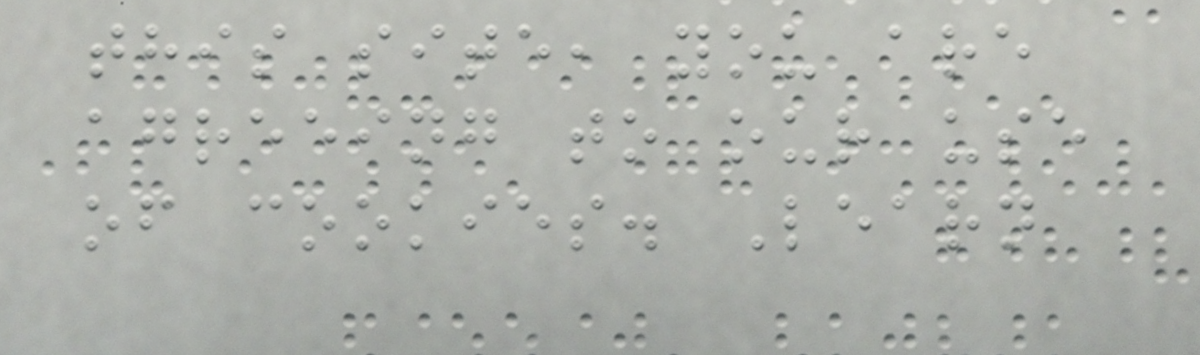this site, you are
agreeing to our use
of cookies. Learn
